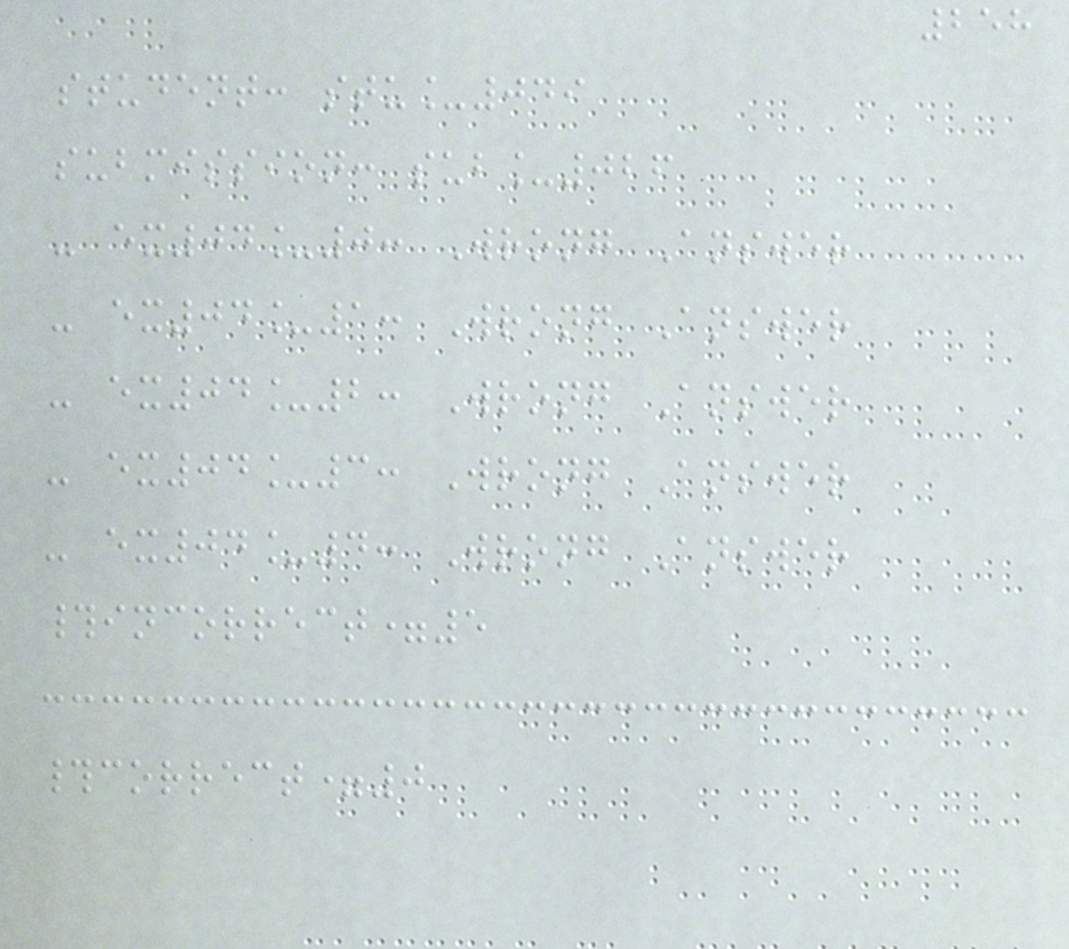258
student: stu_049
submission: sub_026
- ex04_0: Wrong Answer
- ex04_1: Wrong Answer
- ex04_2: Wrong Answer
- ex04_3: Wrong Answer
- ex04_4: Wrong Answer
#incorrect=5
#correct=0
